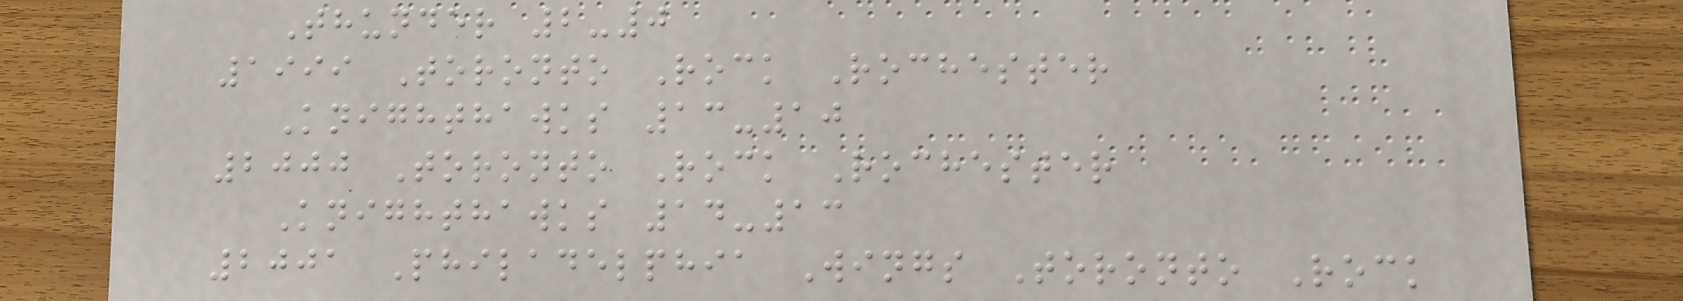Thunder 2-0
1999 Toronto Rock Rochester
Knighthawks 13-10
2000 Toronto Rock Rochester
Knighthawks 14-13
2001 Philadelphia Wings Toronto Rock
